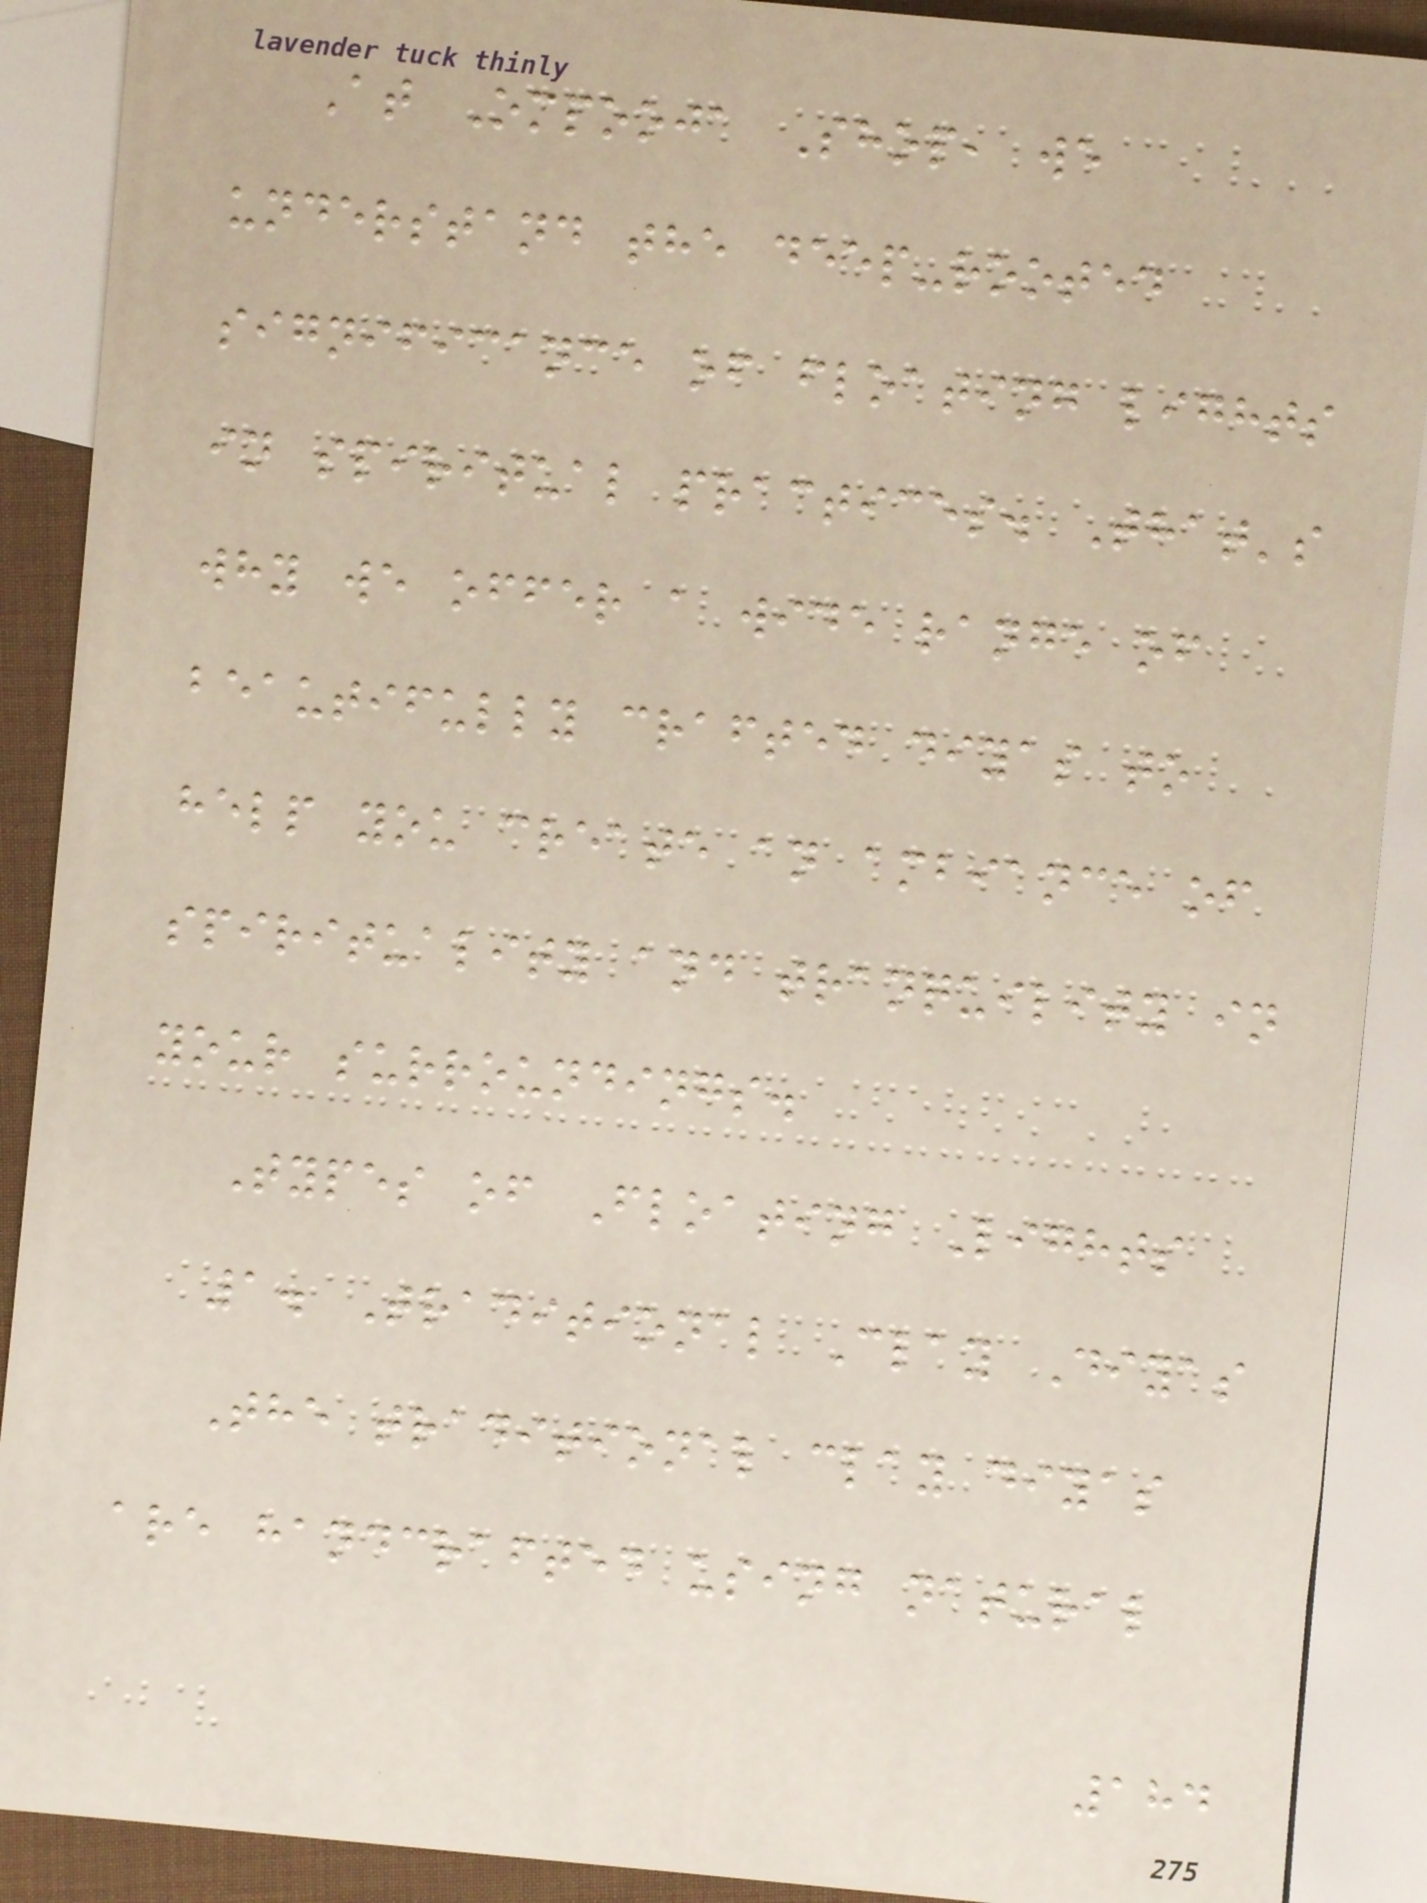At Ompooja Shop, we
understand the deep-rooted
significance of floating lights
in spiritual practices. That's
why we offer a wide range of
beautifully crafted diyas to
help you create an ambiance of
spirituality and tranquility in
your surroundings.
Types of Floating Lights
1. Traditional Clay Diyas
The traditional clay diyas
are handcrafted using natural
184
